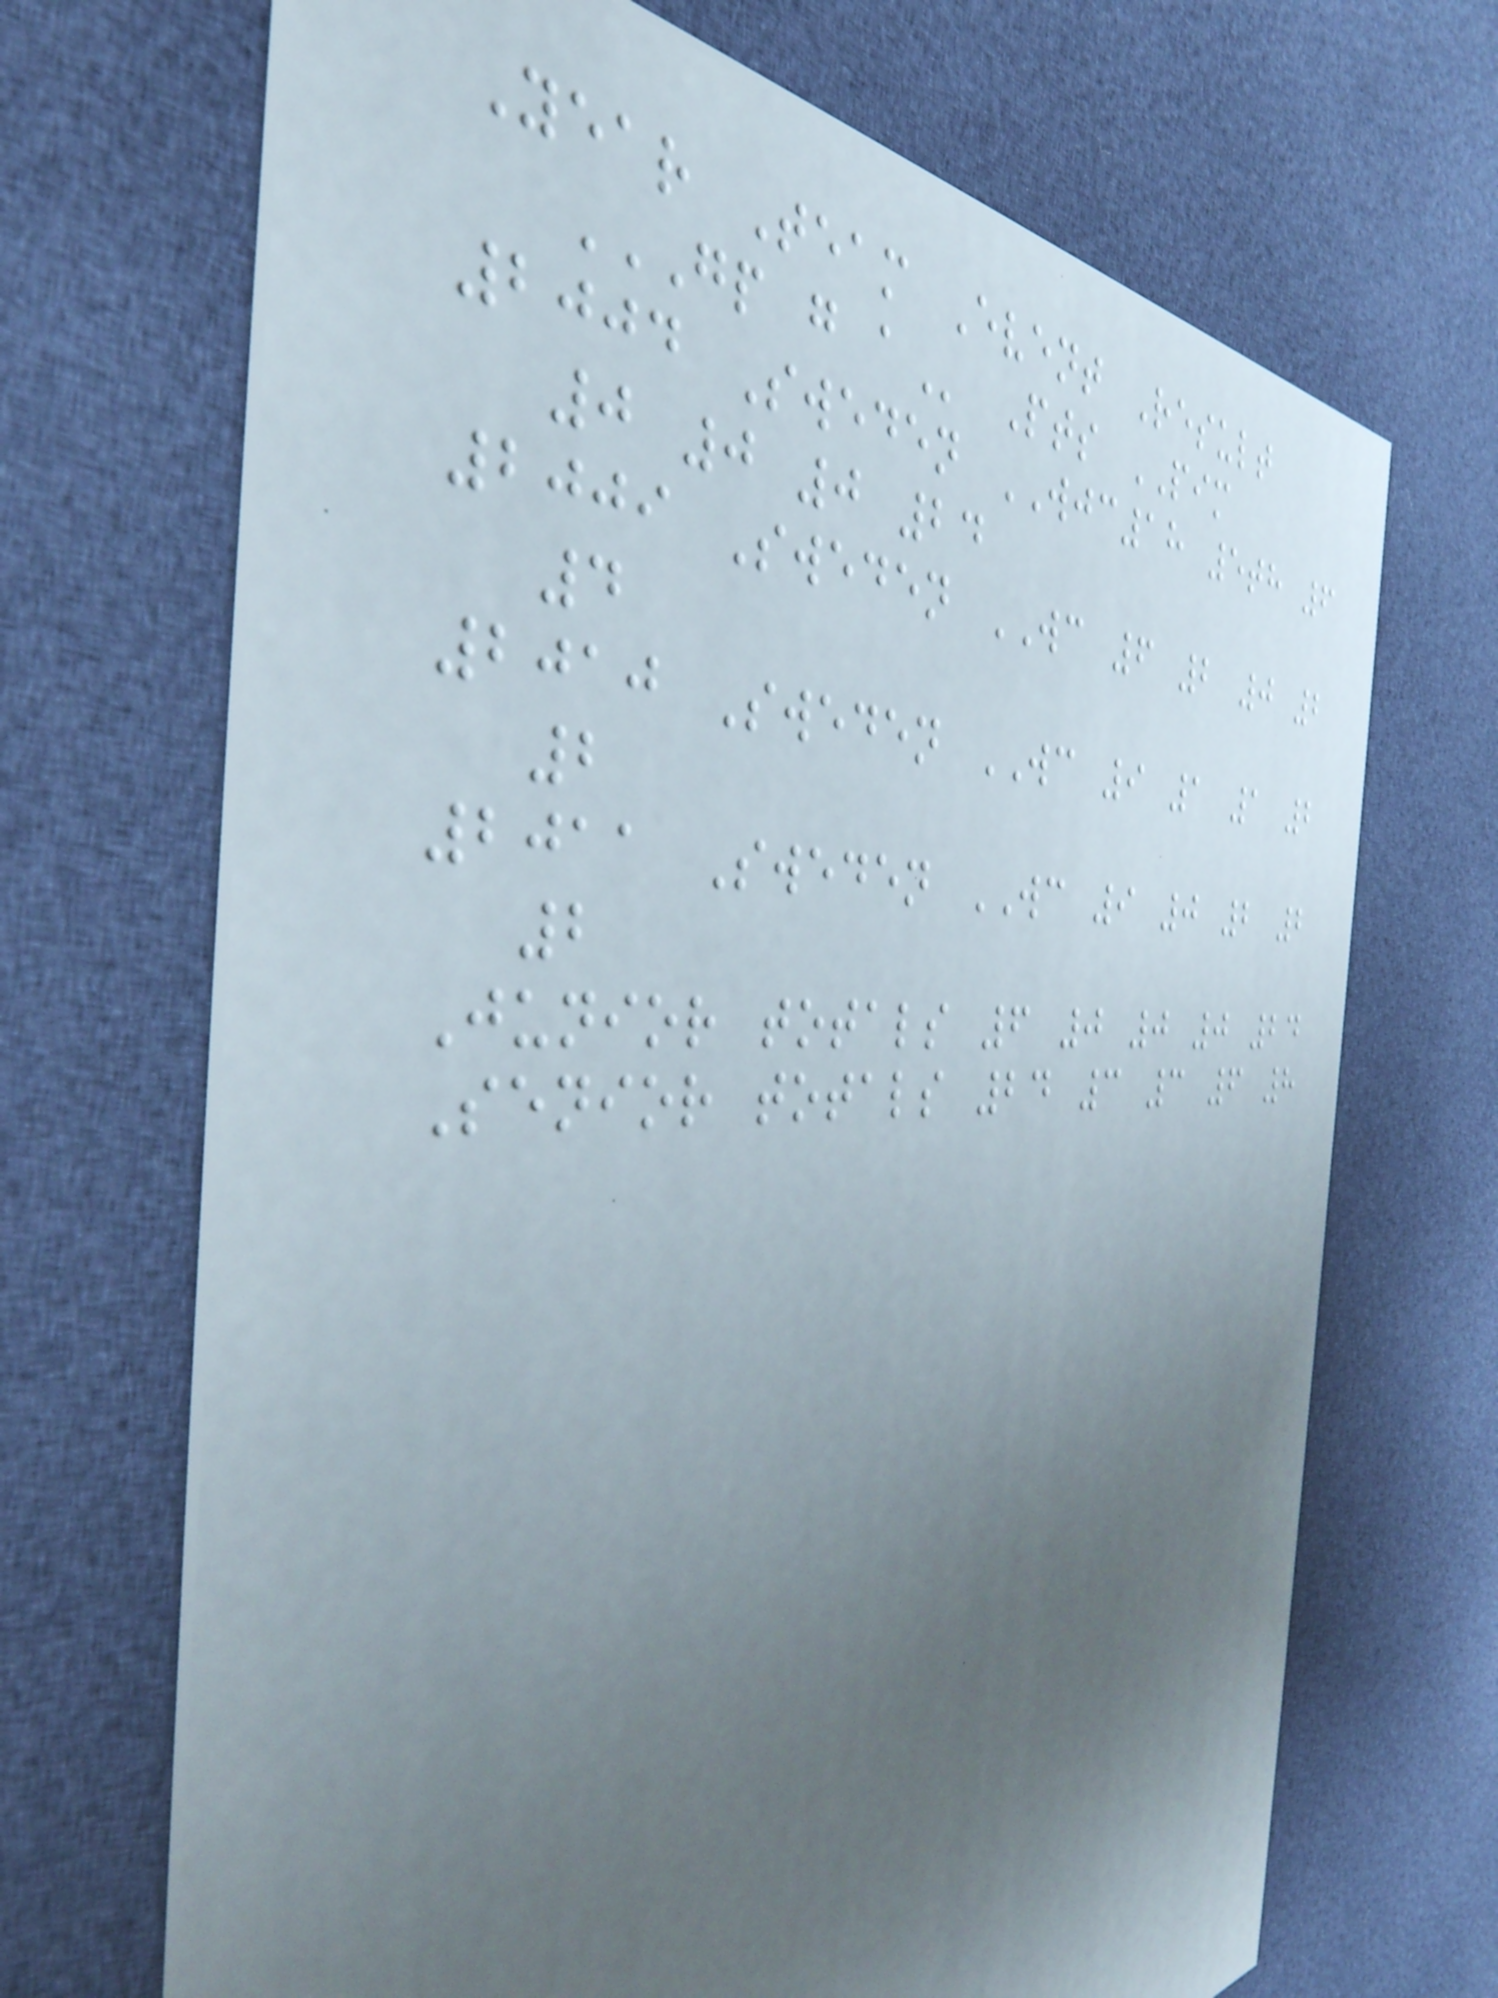Year Team Event Result
GP G A Pts PIM
2004 Sweden WJC18 5th 6
0 0 0 24
2009 Sweden WC 6 2 0 2
4
2010 Sweden WC 9 1 1 2
2
2011 Sweden WC 9 0 2 2
2
Junior totals 6 0 0 0 24
Senior totals 24 3 3 6 8
